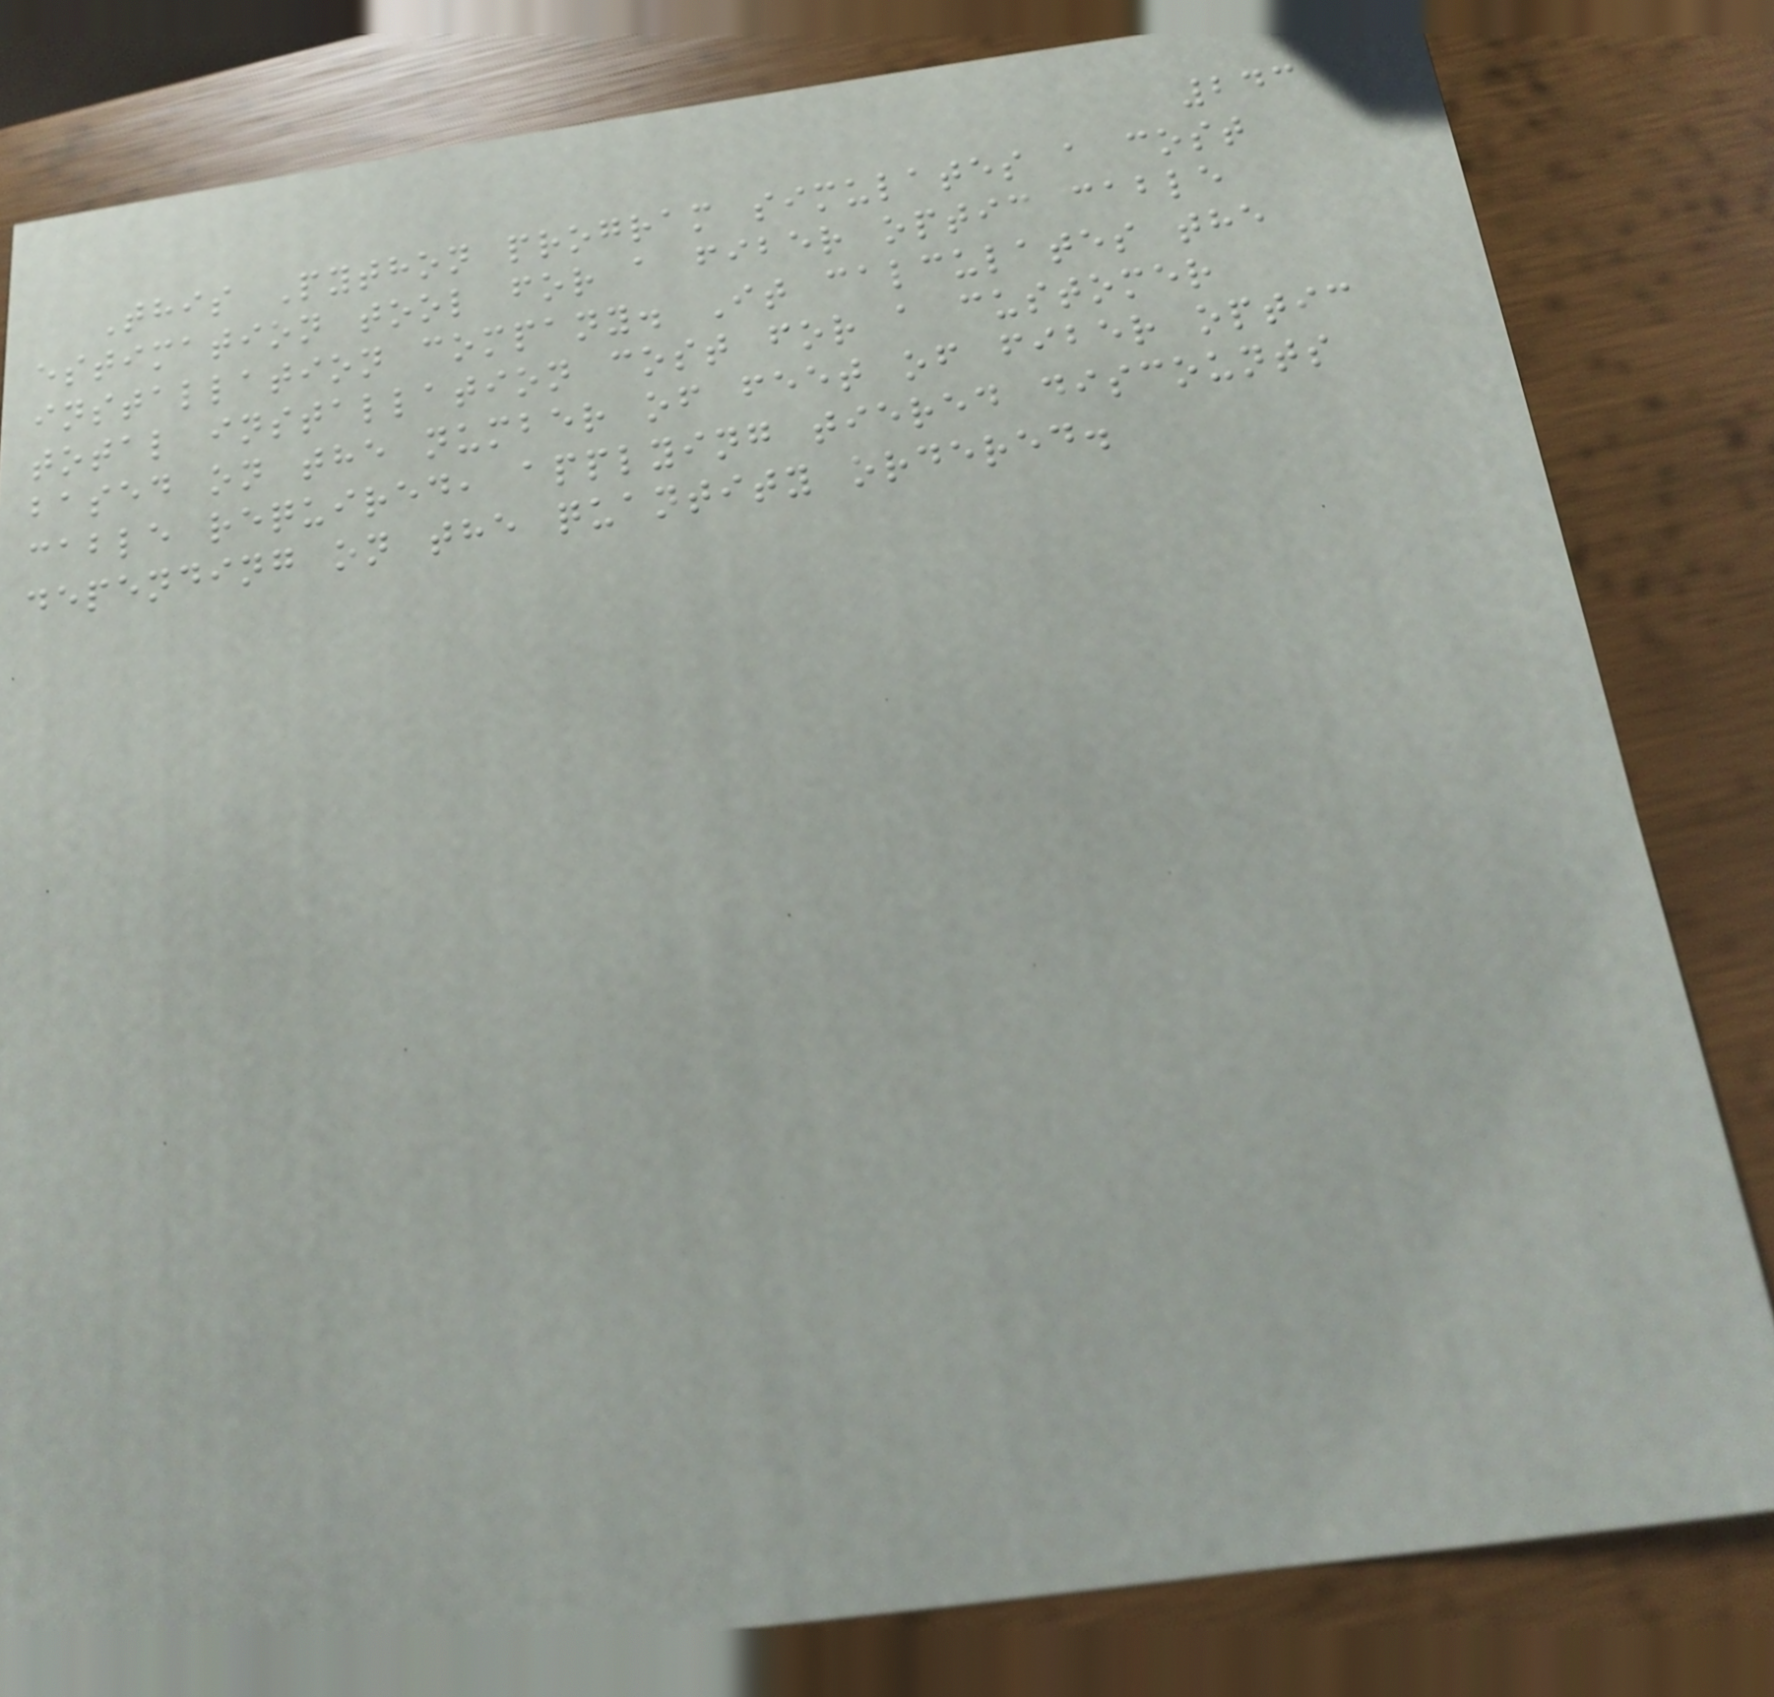243
This Python program simulates a cost
estimation tool for a fiber optic cable
installation company. It calculates the
total installation cost for a customer
based on the number of feet of fiber optic
cable required, applying tiered discounts
depending on the quantity ordered.
